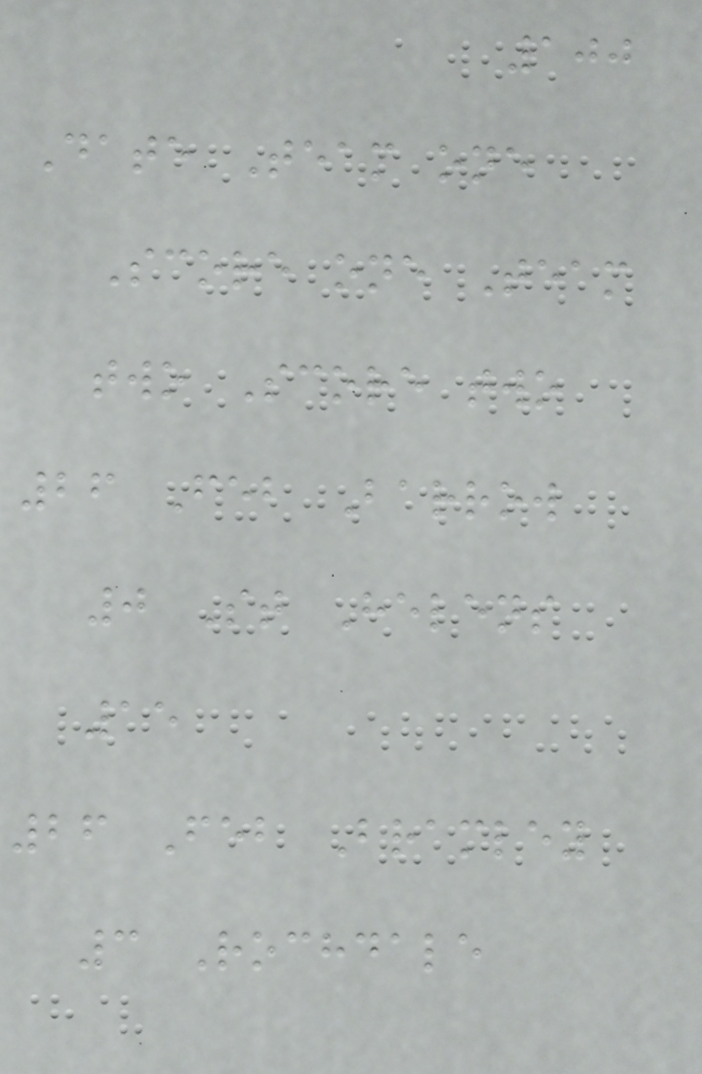100
Date Team one
Score one Team
two Score two
26 Feb Barrow
0 St Helens
15
26 Feb Bramley
3 Rochdale
